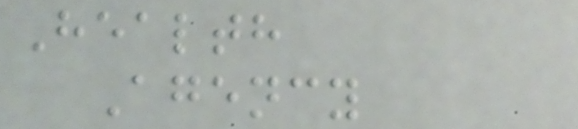Health
Agency
